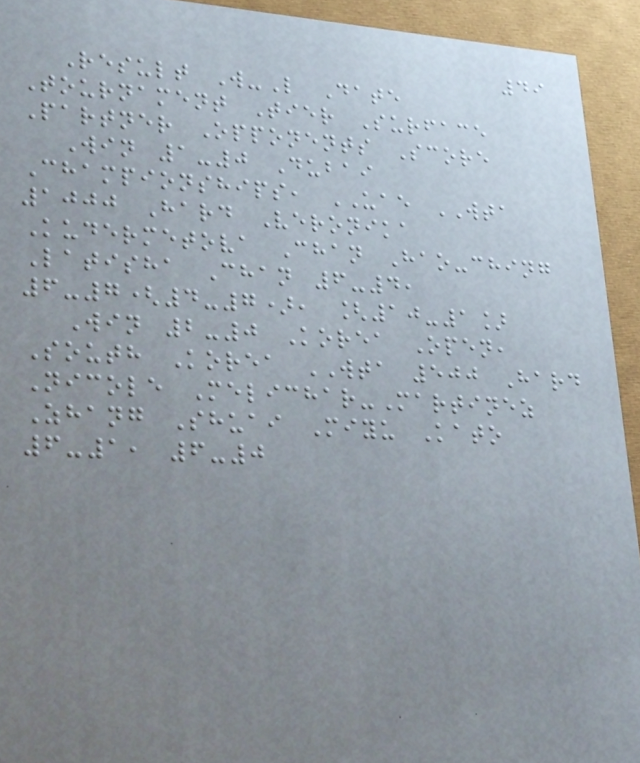49
Result W-L Date
Tournament Tier Surface
Partner Opponents Score
Win 1-0 Dubai
Championships, UAE WTA
1000 Hard Veronika
Kudermetova Chan Hao-ching
Latisha Chan 6-4,
6-7(4-7), [10-1]
Win 2-0 Korea Open,
South Korea WTA 500 Hard
Nicole Melichar-Martinez
Zhang Shuai Miyu Kato
6-1, 6-0
